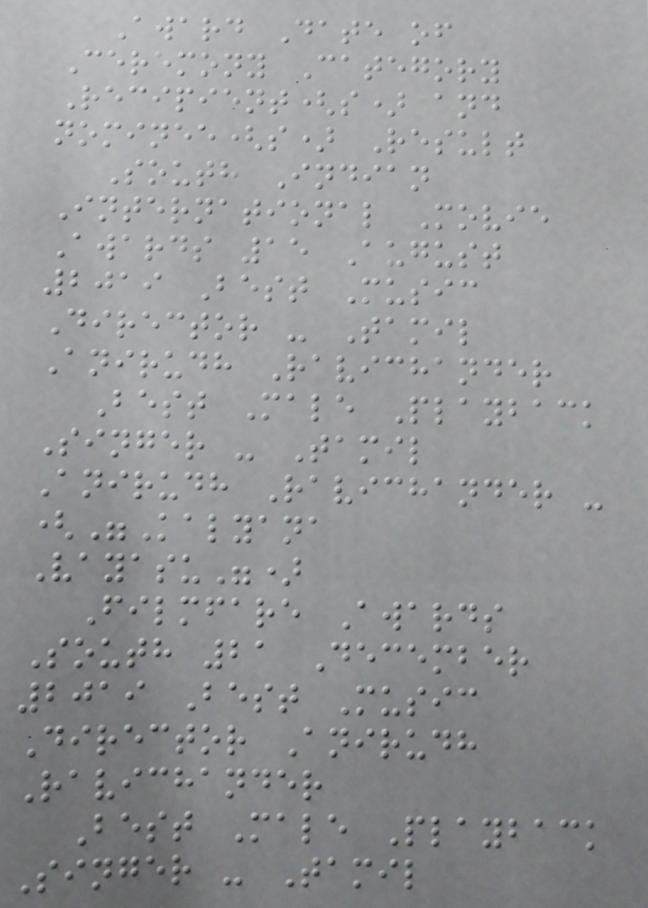Award Date of
Ceremony Category
Recipient(s) and
nominee(s) Result
South Indian
International Movie
Awards 15 August
2019 Best Music
Director - Tamil
Anirudh Ravichander
Best Male Playback
Singer - Tamil
Anirudh Ravichander -
("Kalyana
Vayasu")
Filmfare Awards
South 21 December
2019 Best Music
Director Anirudh
Ravichander
Best Male Playback
Singer - Tamil
